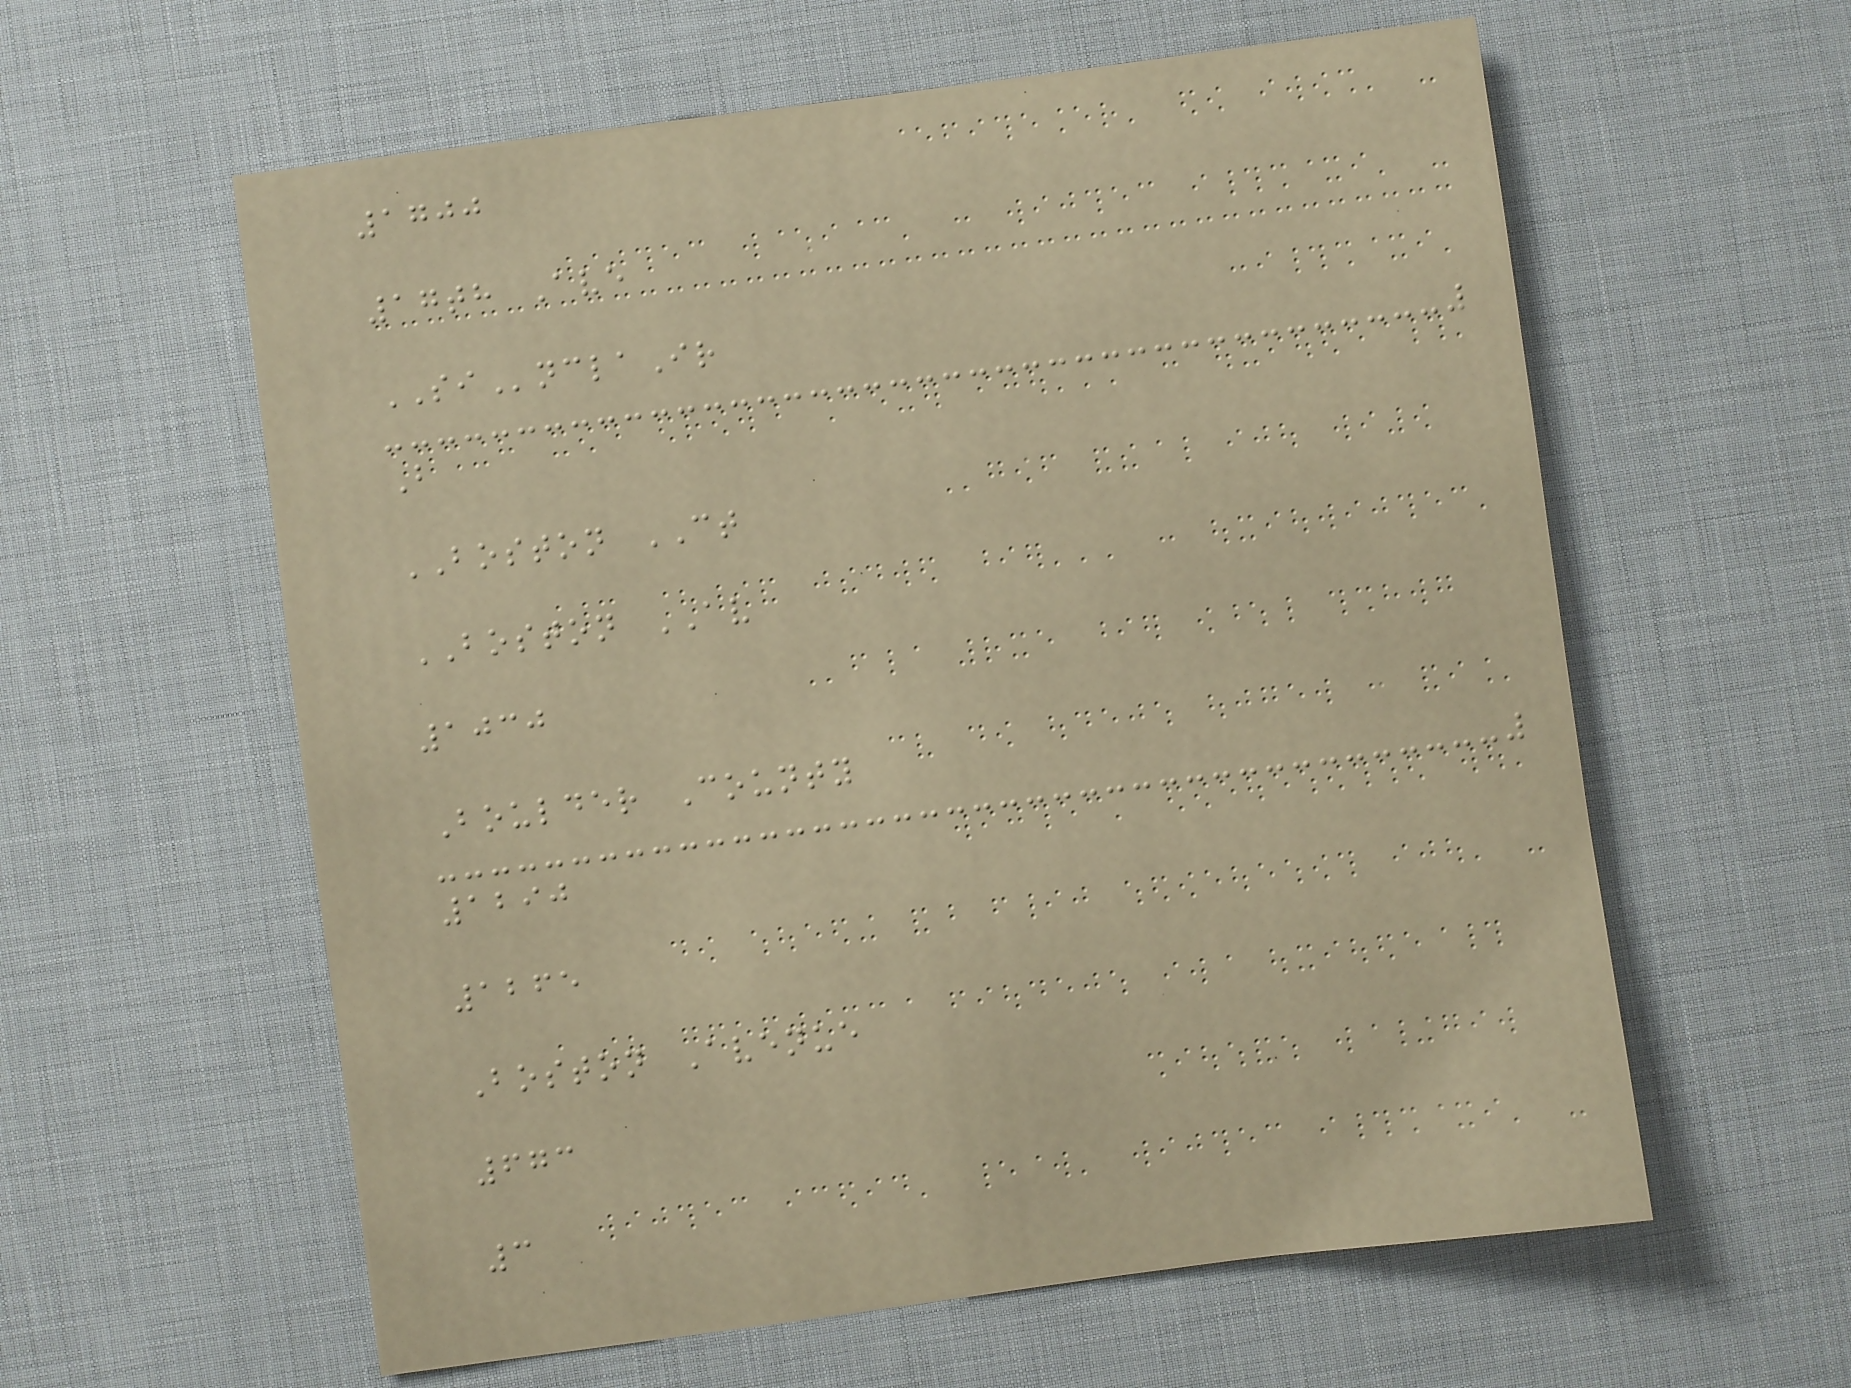1700
17th Ave
SInclaIr
B
BOSTON CT
BOSTON AV
1030
Boulder County
1290
1265
Boston Avenue
673
3
